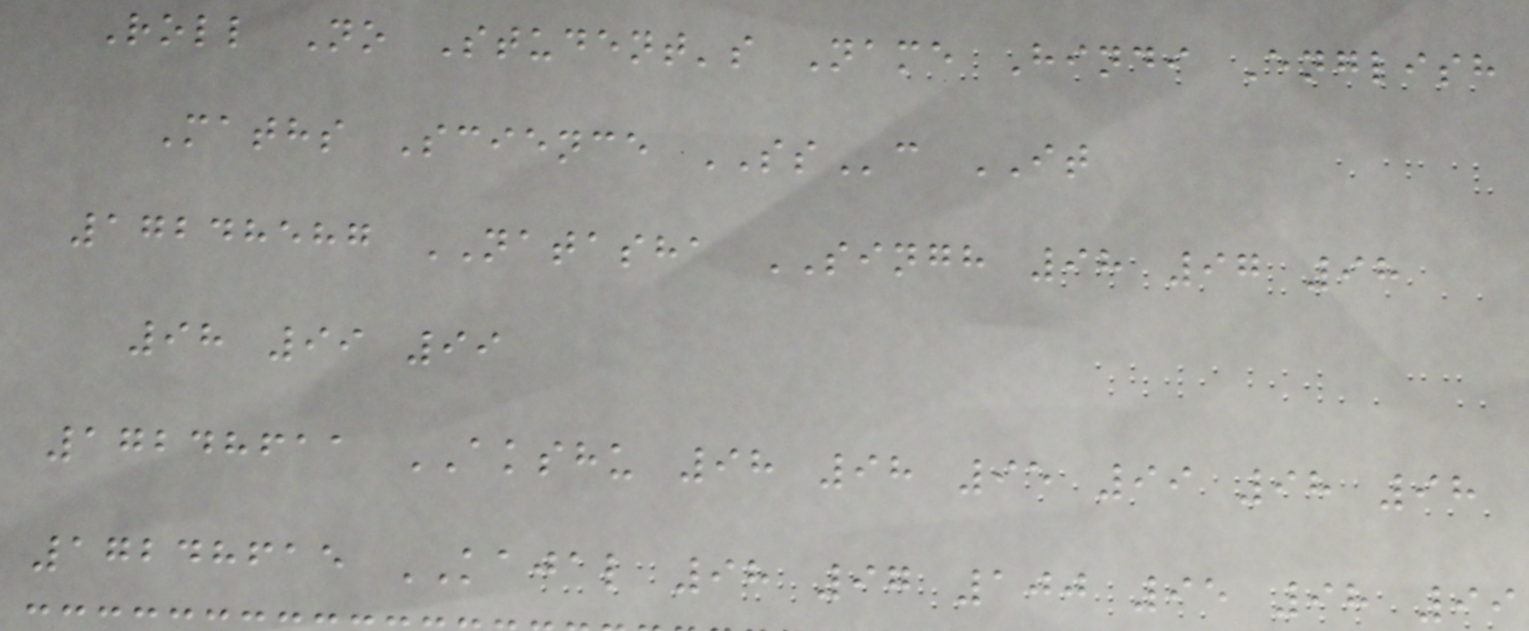Roll No Student's Name Hindi English
Maths Science SSc IT
17248587 NATASHA SINGH 98 97 98
98 99 99
17248611 AKSHU 98 98 95 99 98 98
17248615 KAJAL 98 97 100 95 98 99
